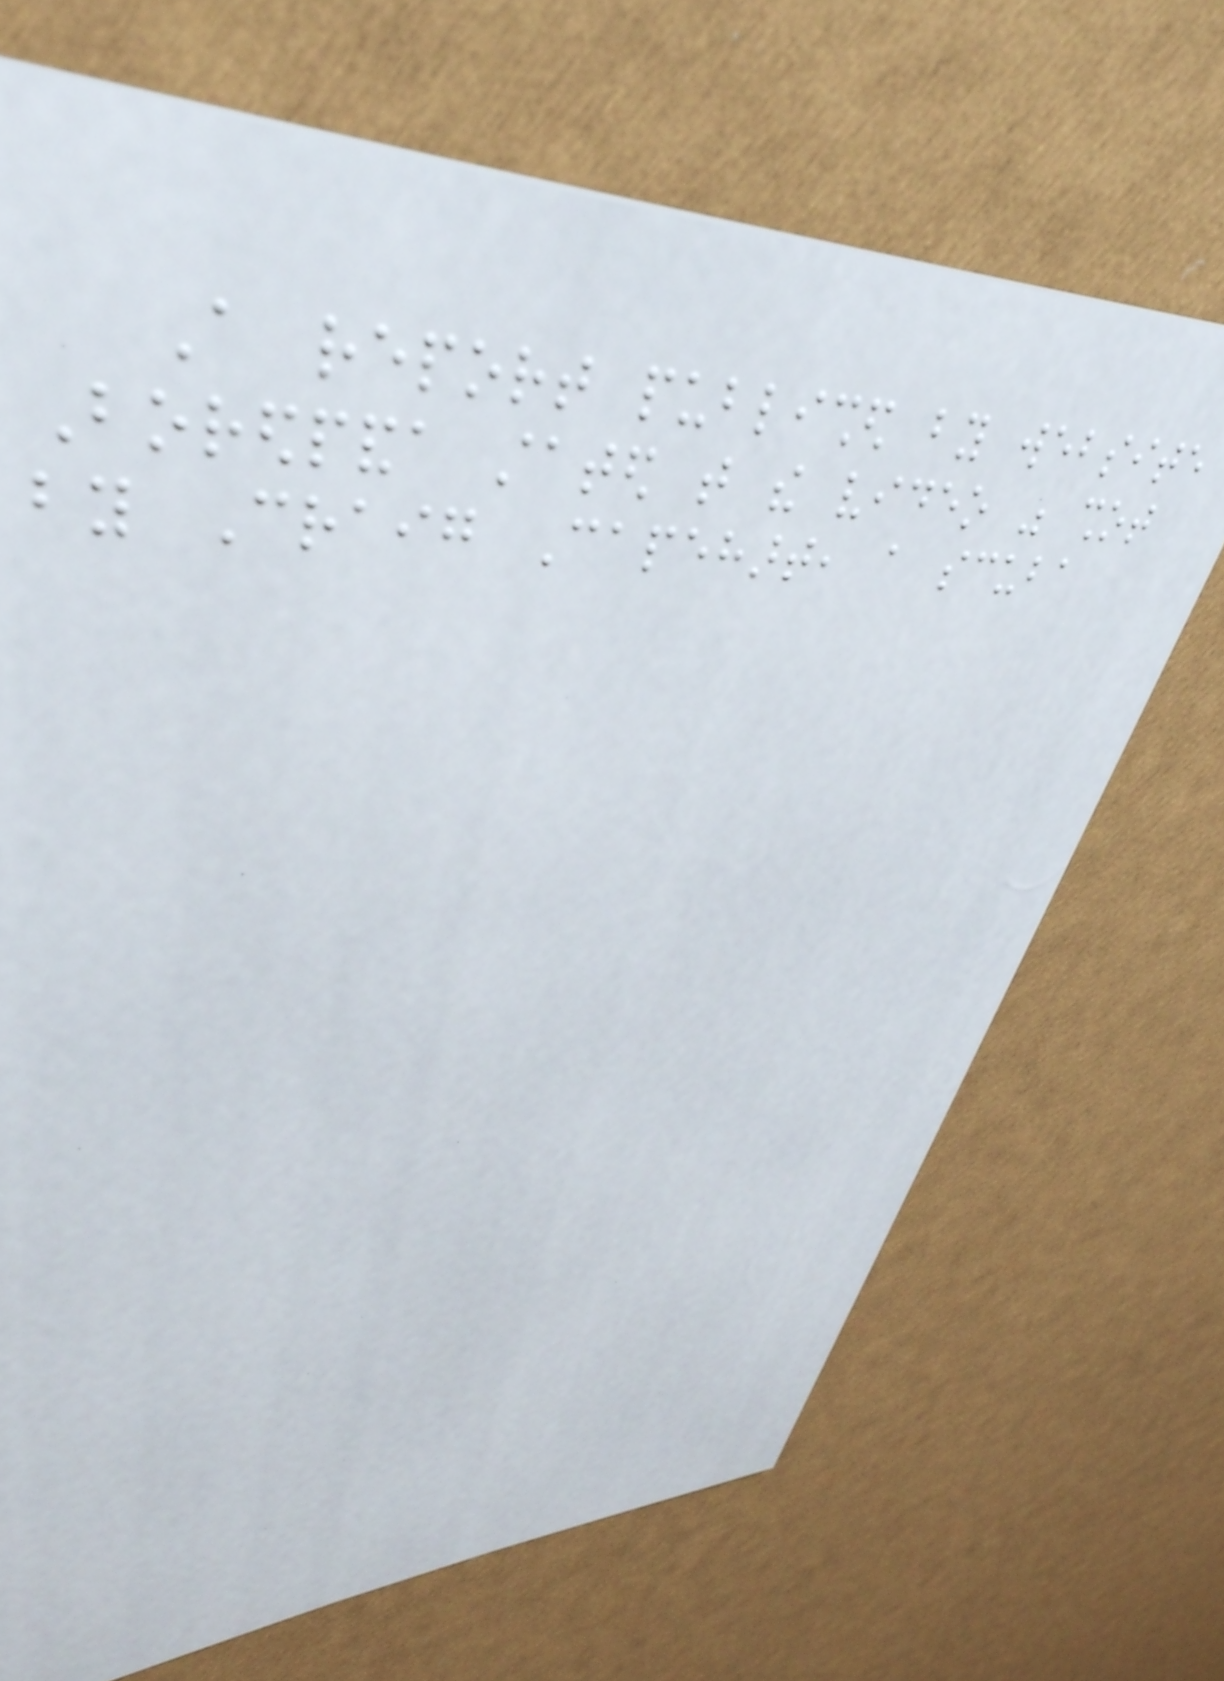A report published by website
Boredpanda stated that the video was shot
by Craig Capehart, a scuba
